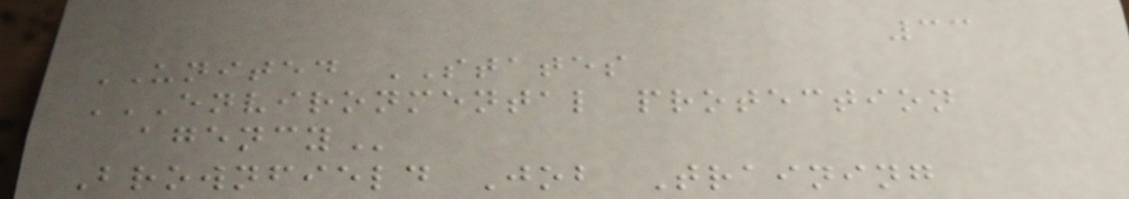33
UNITED STATES
ENVIRONMENTAL PROTECTION
AGENCY
Brownfield Job Training
